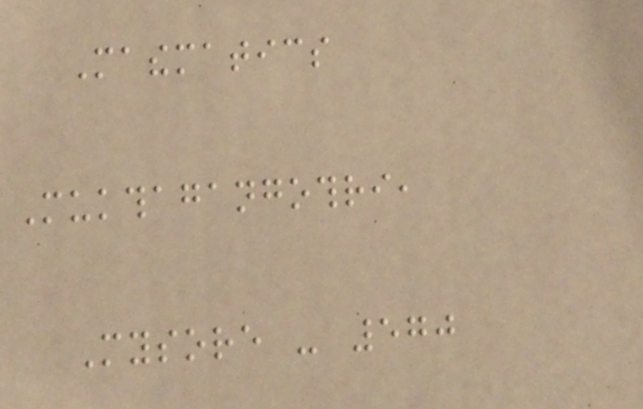Mathematics
Mukthagangothri,
Mysore - 570
